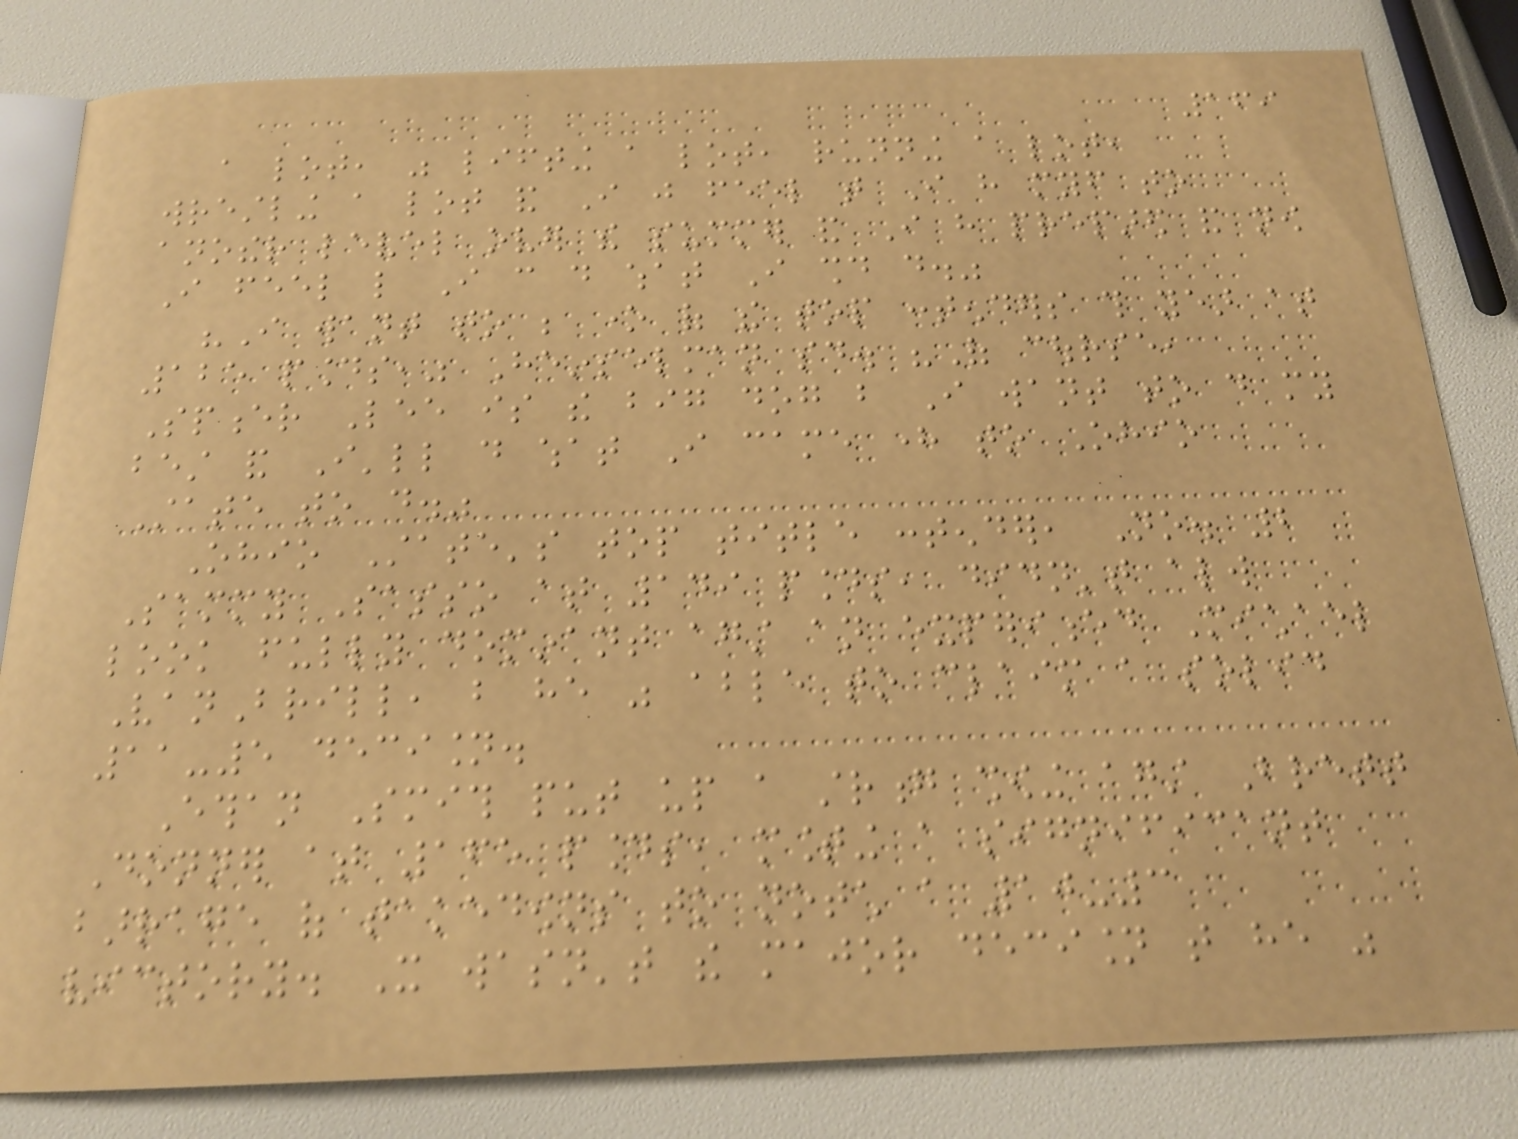169
a lot, was lifting a lot, running a lot,
wrestling a lot and I just feel that I have myself to
another level over the summer and I have prepared and now
I feel like I can do what I should do."
"I want to be one of the top contenders this year at
125 pounds," Heinselman said. "Of course,
Spencer Lee is the big dog but I want to do my
best and I'll do what I came here to Ohio
State to do."
Ohio State's top title contender, No. 2
Sammy Sasso at 149 pounds, didn't always
look fully dominant against an experienced Michael
VanBrill, but he was able to claim a solid
11-5 decision.
Ethan Smith put up a strong showing against Brett
Donner at 165 pounds, mounting a significant
barrage of takedowns to notch a 10-3
victory. It wasn't the major decision that he was
